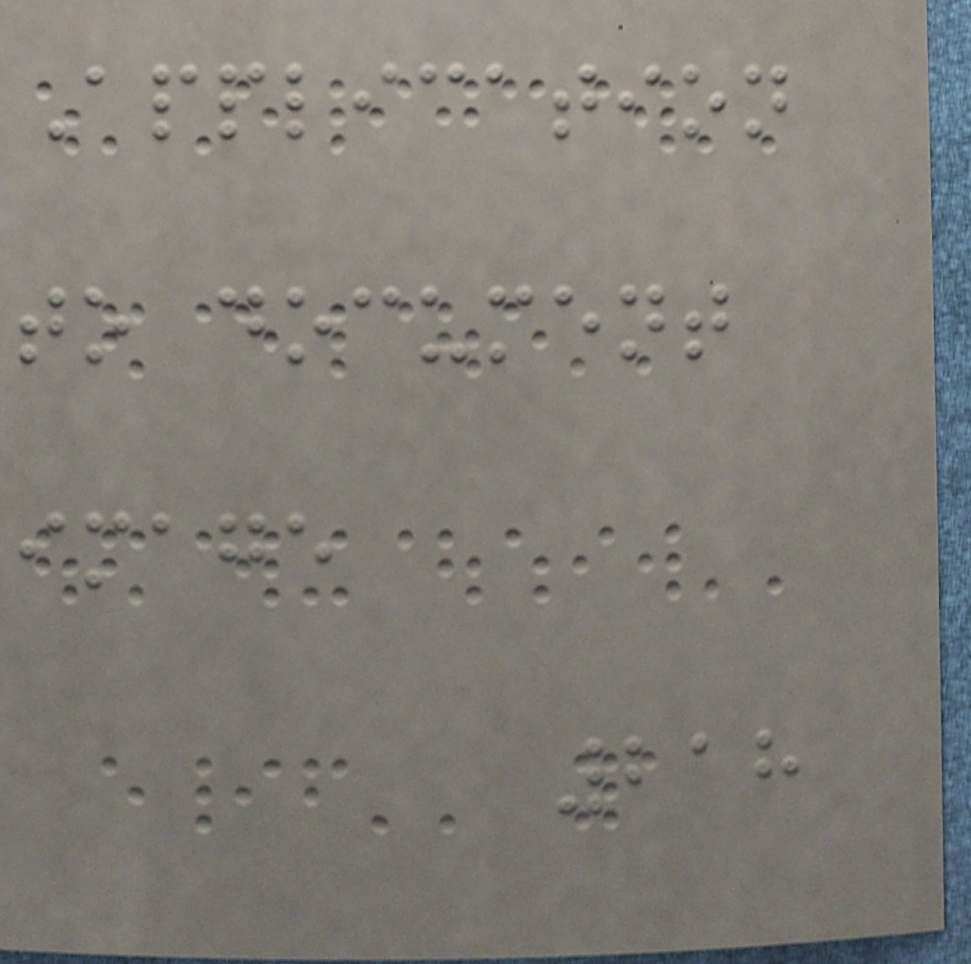Application
to document
image
218
